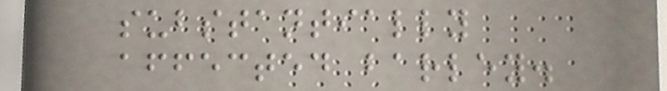substantially
affected barley.
